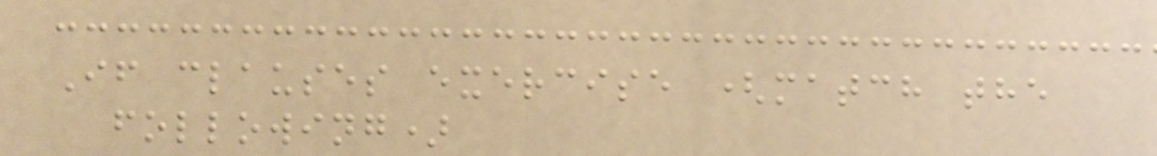If clauses exercise (match the
following)
